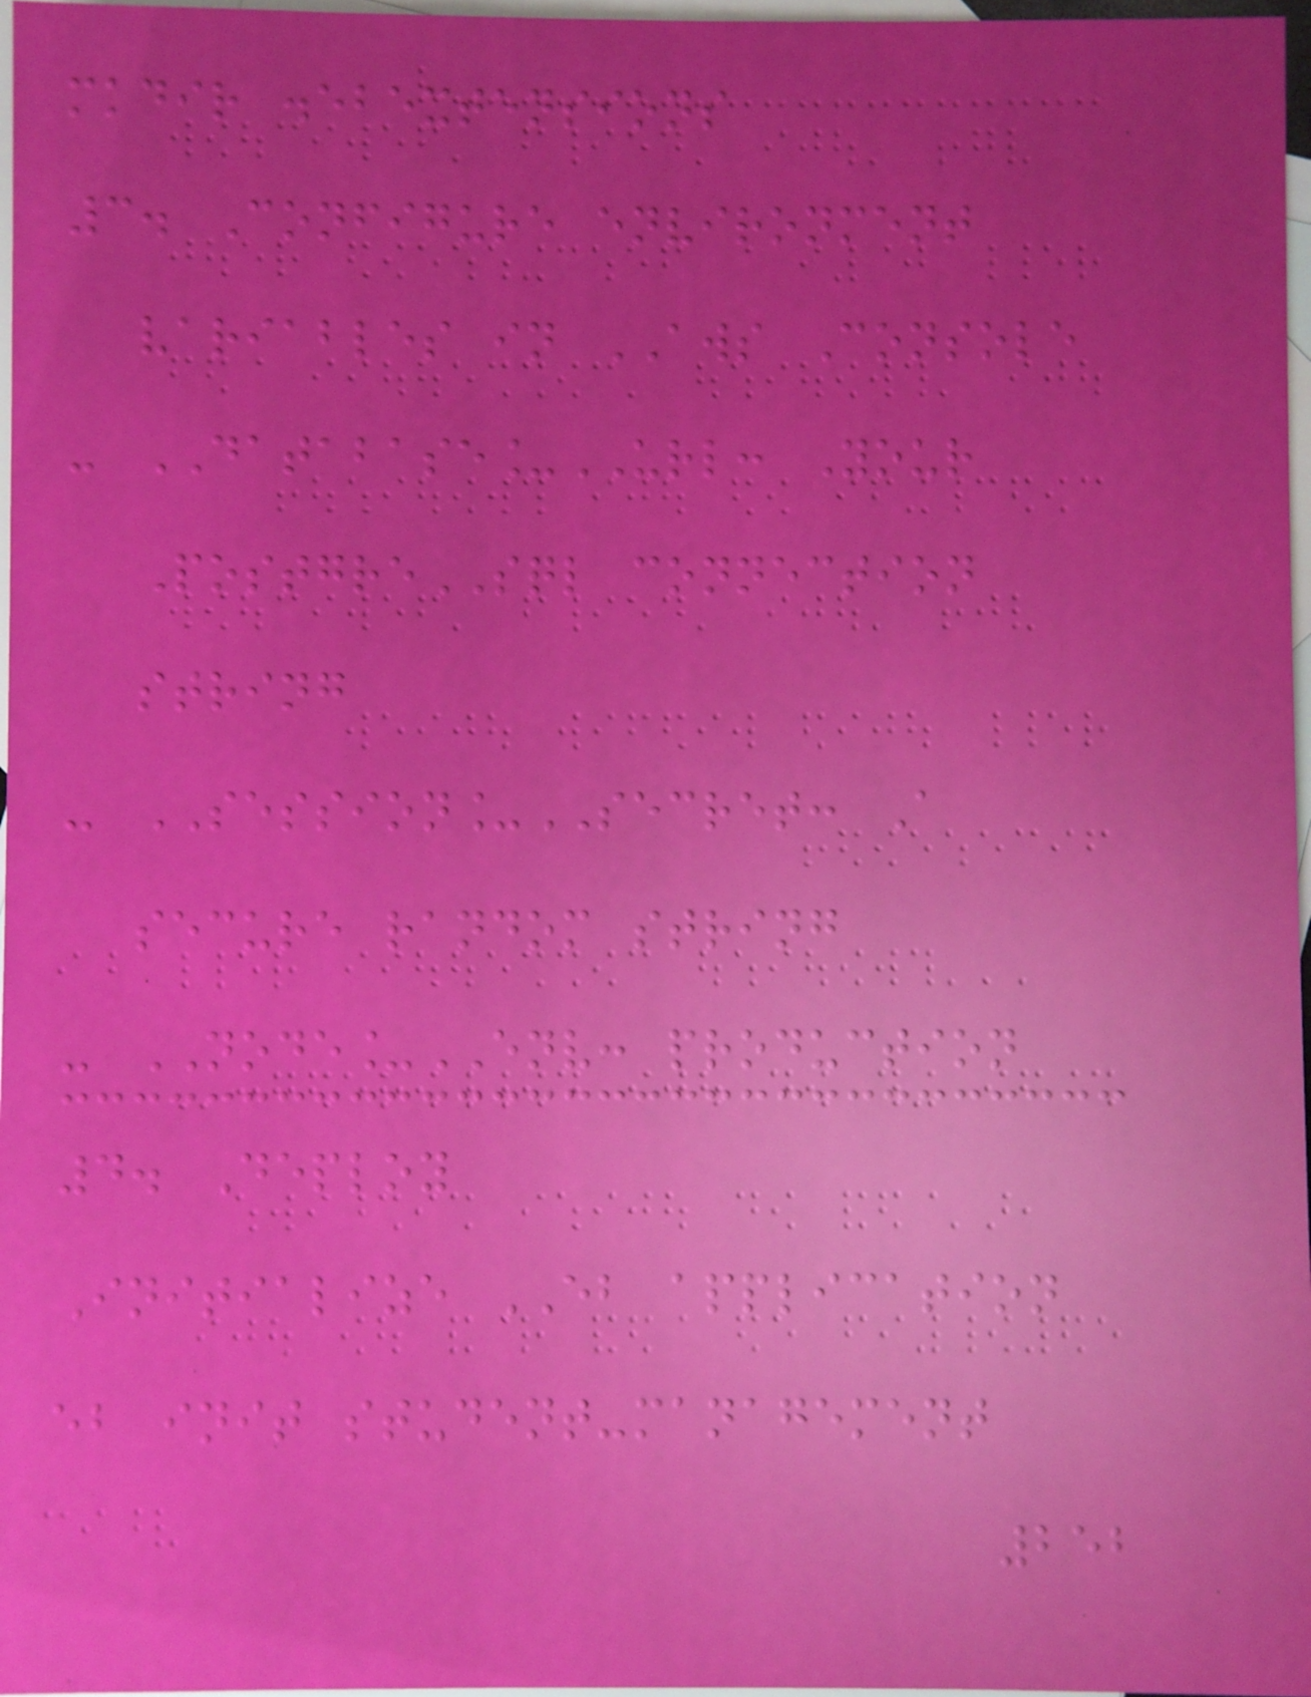mkdir .ebextensions
3. Configure environment
variables in AWS Console
- DATABASE_URL: Your
PostgreSQL connection
string
- SESSION_SECRET: A
secure random string
- NODE_ENV: production
4. Deploy
Initialize EB application
eb init student-management
252
